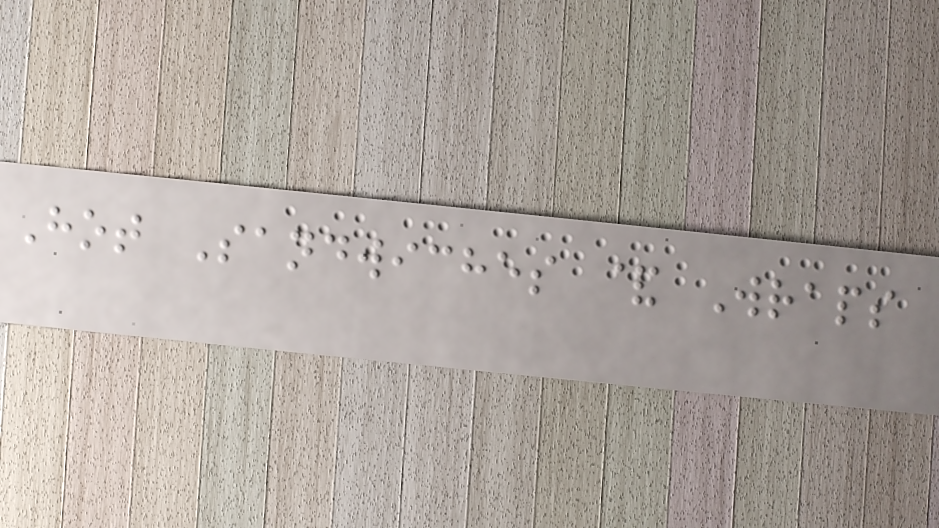Hot Sandwiches & Wraps
